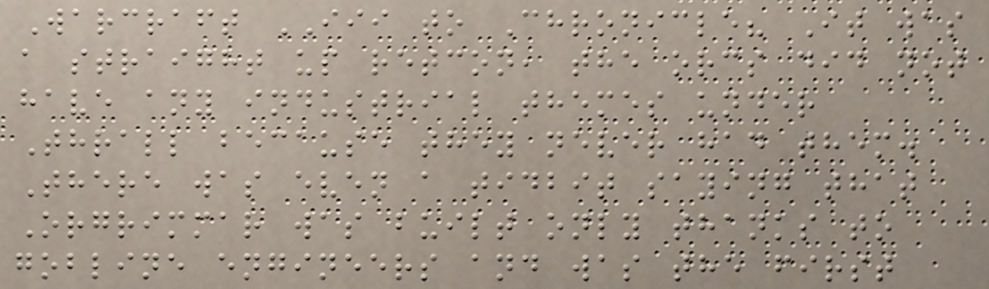Warcraft III to Chronicle? It was
a straight up retcon, the orcs did not
have any industrial themes under
Thrall because they never had them.
There was even a tidbit saying that
Orgrimmar was built only thanks to
gobline engineers and was the first
